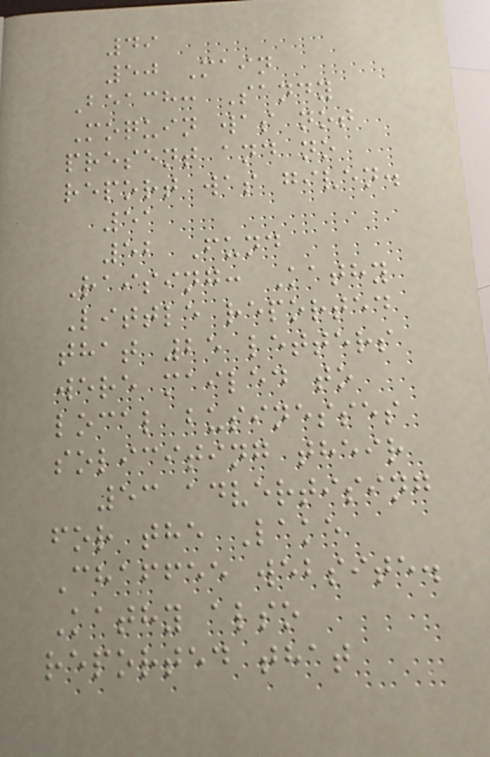49
50 Main
Beach: Sandy
Moquin was not
present and no
report was given.
51
52 Fund
Raising: Kathy
Little reported
that 25 letters
were mailed to
local businesses
soliciting their
53 advertising
for the Lake
Chaffee website.
Kathy also
reported that
